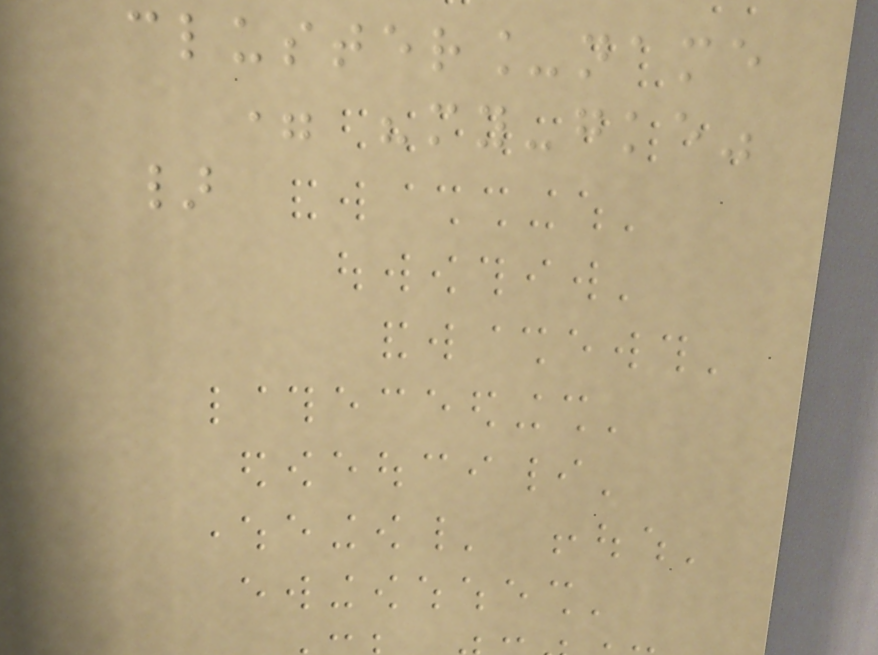cluster_name
= "my-gke"
}
